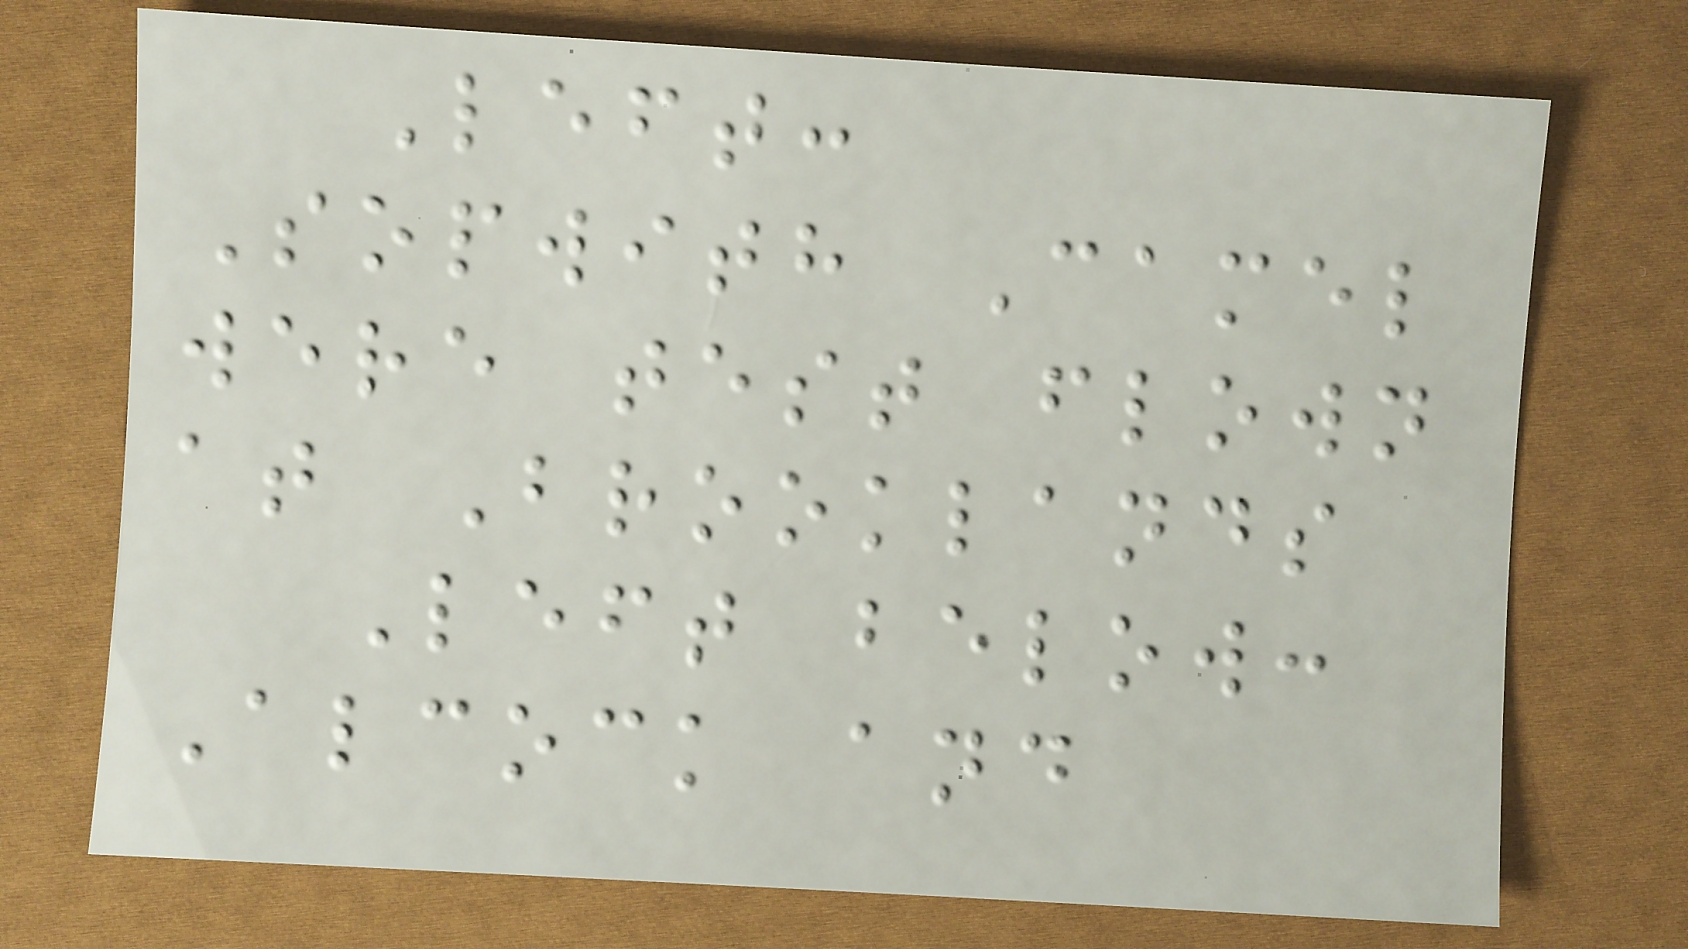Left:
Sopwith Camel
were test flown
at Brooklands
Left below:
Alcock and
